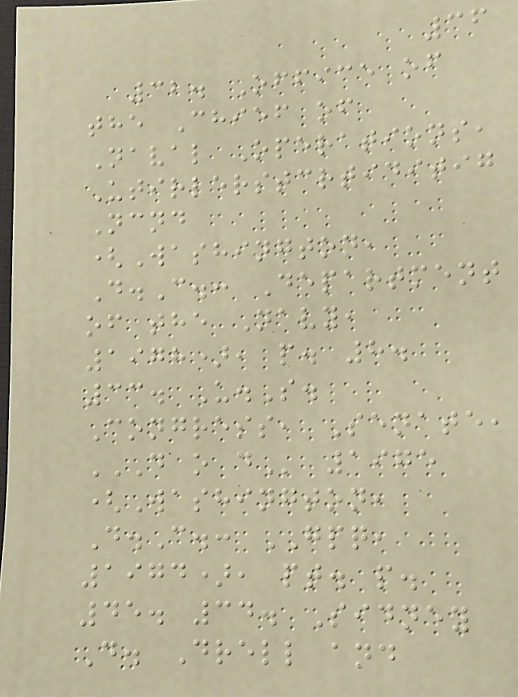36
32. Office of
the Chief of
Naval Operations,
Utirlerstcrtiditig
Ncnd
(Washington,
D.C.: Department
of the Navy,
1978), p. 8.
33. U.S.
Congress, Senate,
D O D 1975
(Washington,
D.C.: GPQ,
1974), pt. p.
45. 34. Sidney
D. Drell and
